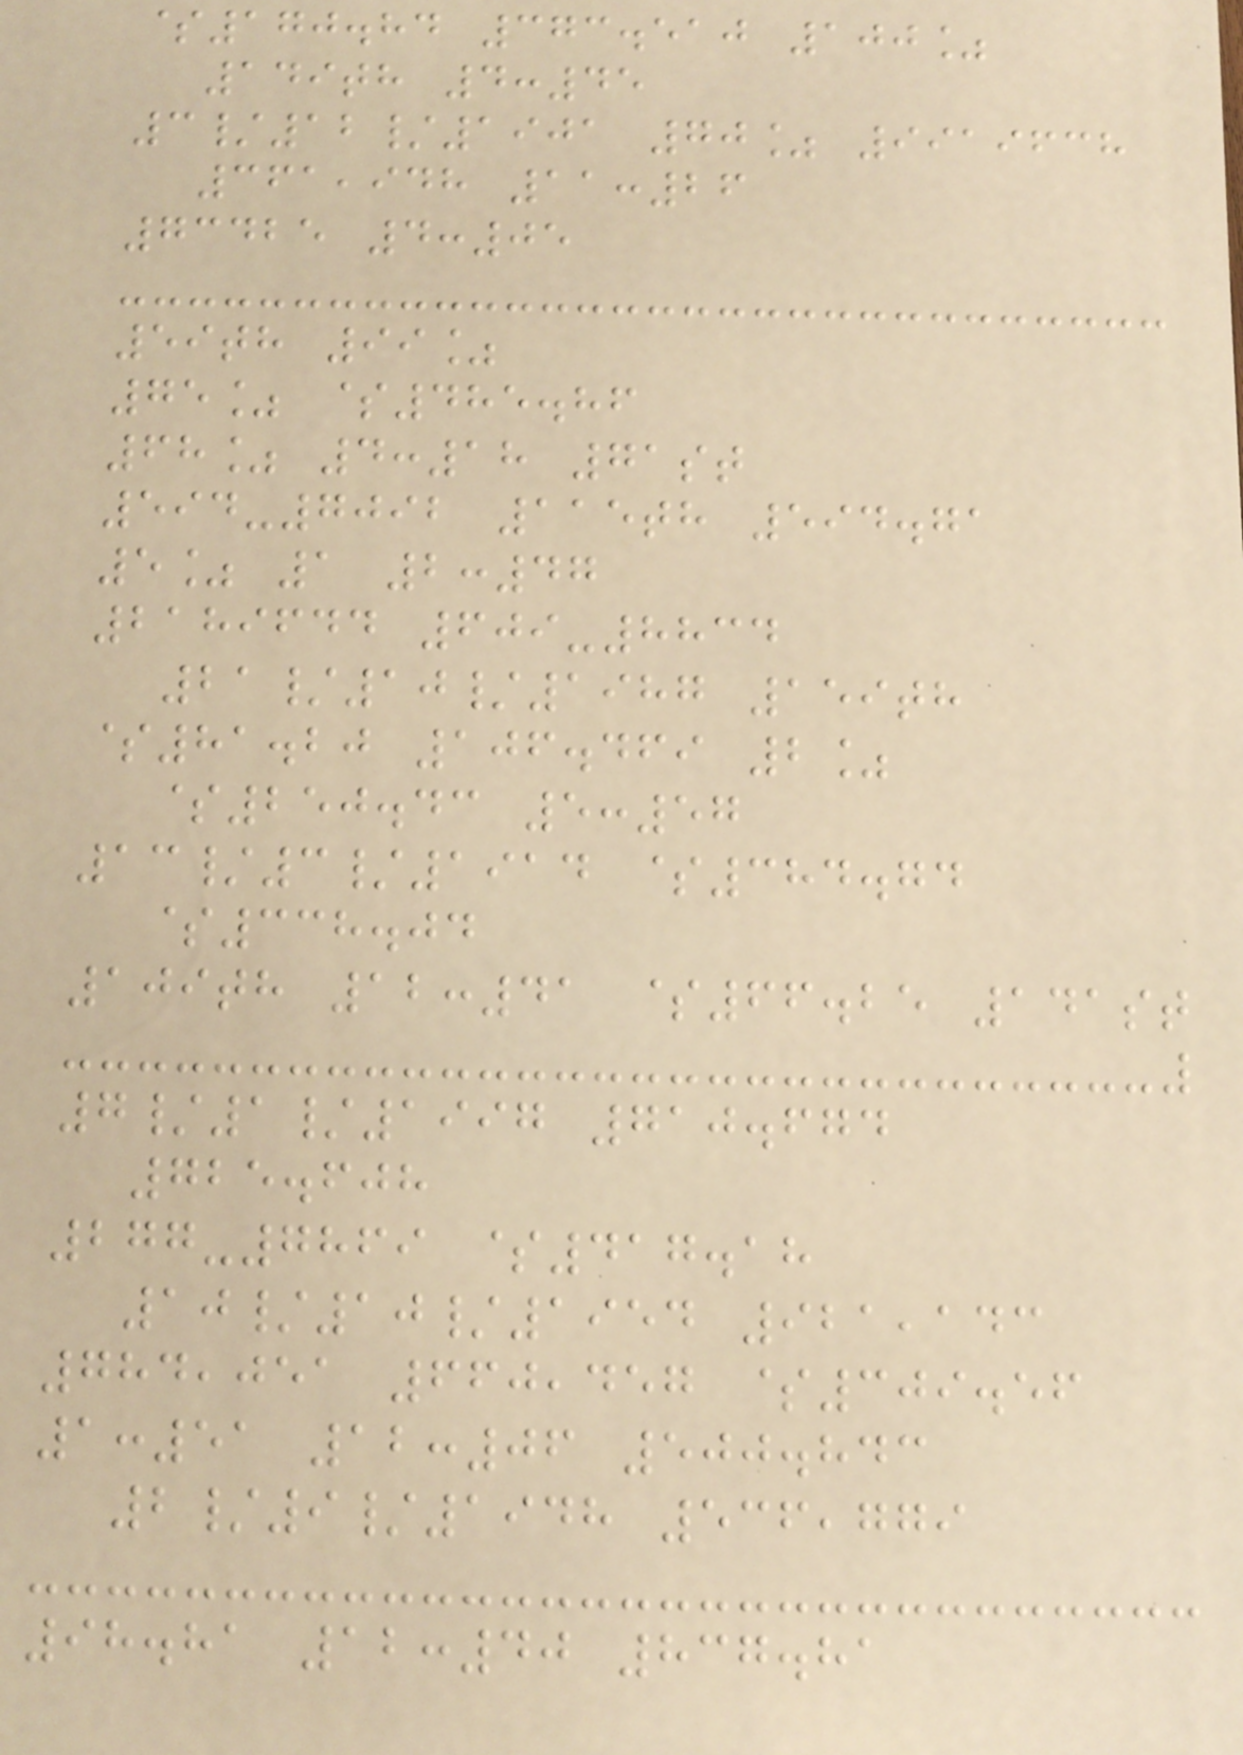$170.84 373.510 100%
149th 4:45
3/12/1901 70% 9919638
361,948 11:26
73425 4:05
59th 99%
75% $485.86
68% 4:18 71st
594-7092 115th 594.71
5% 1 2:47
2189644 609-8834
21/10/1987 159th
$81.20 106.469 2%
$250.43 5:57
13/3/1914 $384.74
$338.04
109th 12:41 $66.25 141st
7/1/1997 710.674
725.608
277-7869 $417.18
10/10/1954 921,143
784,051 660,457 $309.56
1:51 12:06 500.843
2/9/1948 536,779
98.81 12:40 837.81
